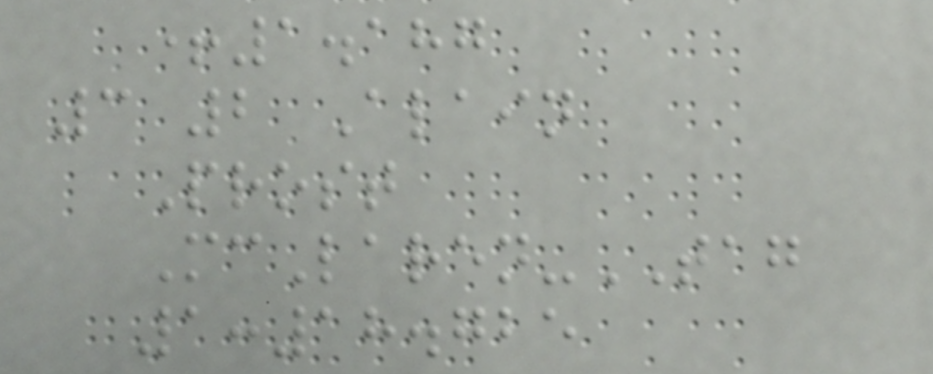+1.187
3 2 Alain
Prost
McLaren-TAG
1:18.725
